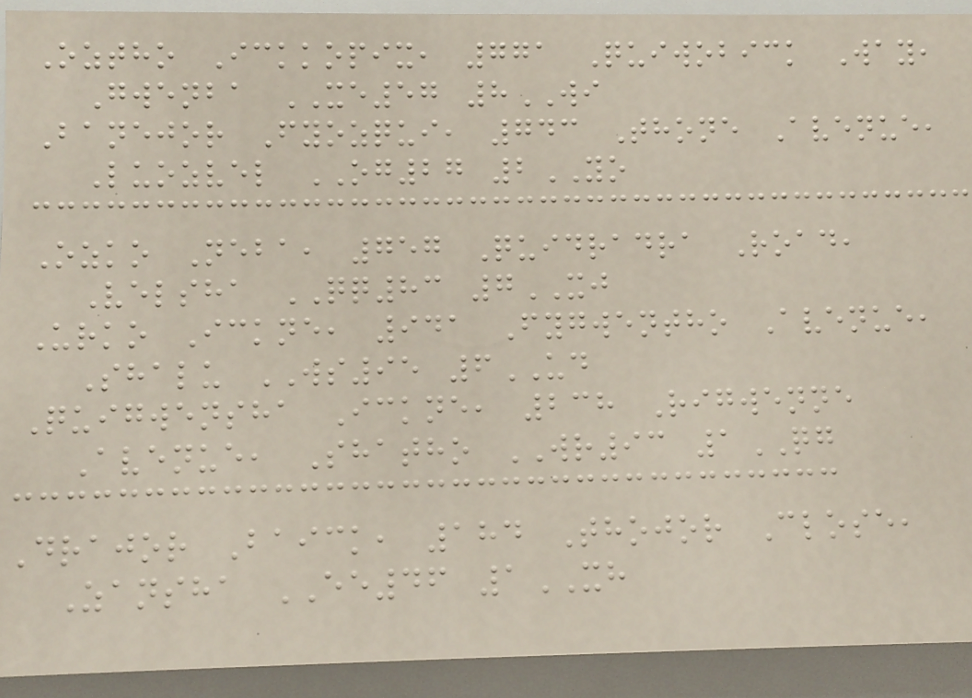Oztho Ickkopix, 771 Quiwobick Way,
Gwenba XE57 8WI
Banejor Fyozqui, 743 Thone Avenue,
Luozvel OG27 2YO
Ozko Neba, 757 Quidradra Road,
Velsha QQ83 7XJ
Urko Ickne, 941 Fygwentho Avenue,
Shalu WS95 6UD
Quigwensha Ickne, 238 Rigwenne
Avenue, Shatho WR93 1QG
Drajor Baick, 184 Thojor Close,
Zansha EE46 1XH
